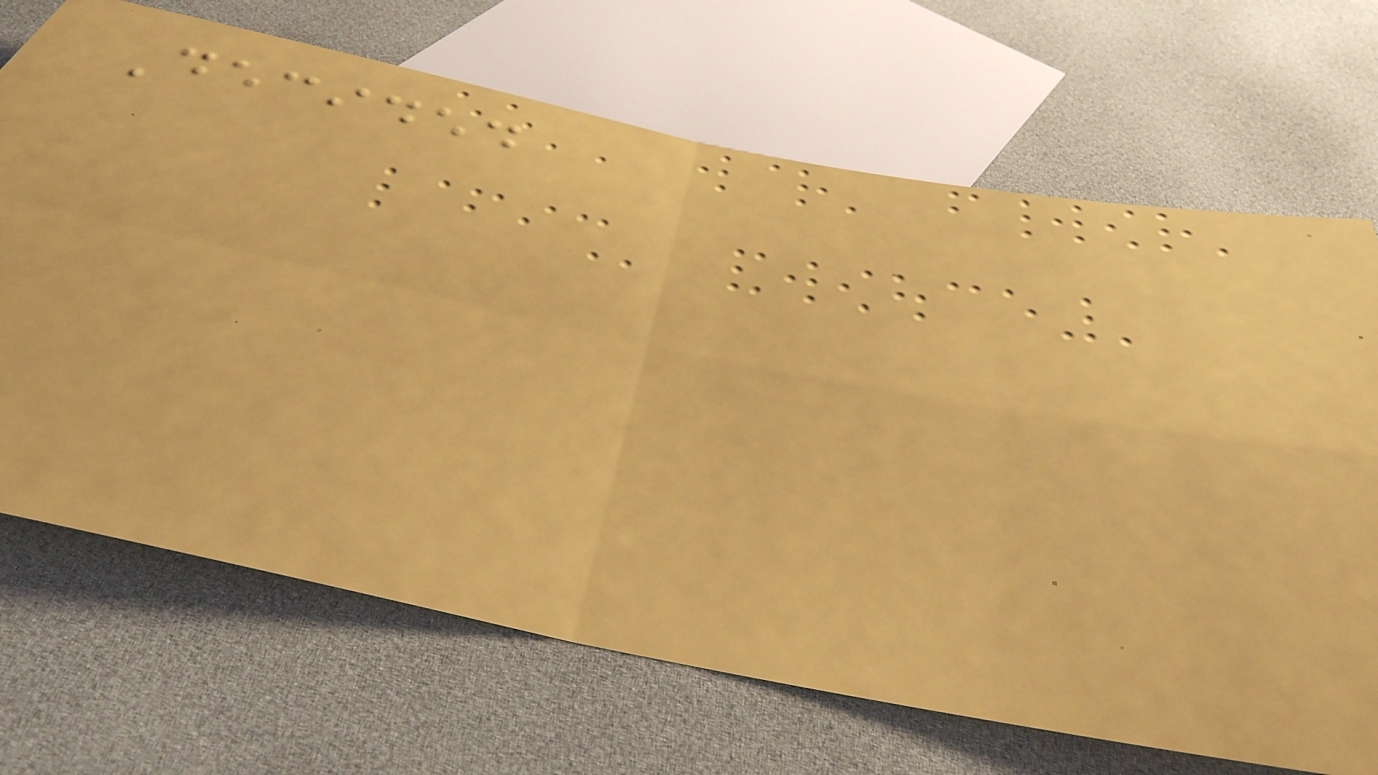Decided
